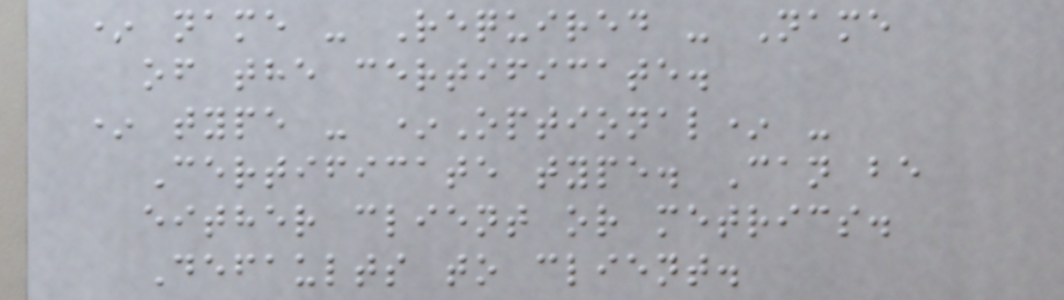* name - Required - Name
of the certificate.
* type - *Optional* -
Certificate type. Can be
either client or metrics.
Defaults to client.
